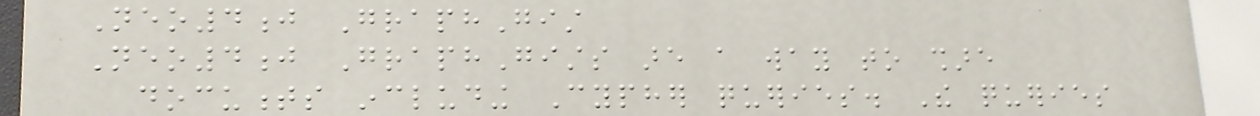Neo4j GraphGist
Neo4j GraphGists are a way to share
documents including Cypher queries. The queries
